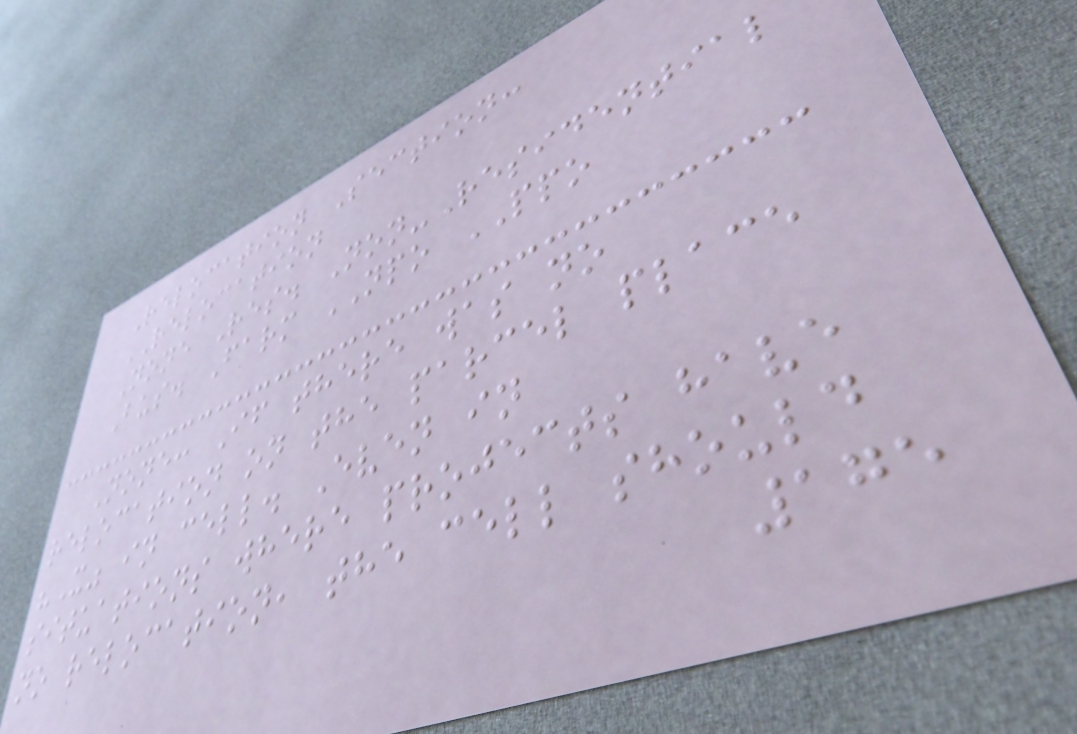Relocation Section:
RELOCATION
None Res. Non-Residential
Bus. Farm NPO PPO
None: If there was no
relocation on the parcel place
"X" in cell. Even in
situations where projects have
no relocation, the cell should
175
